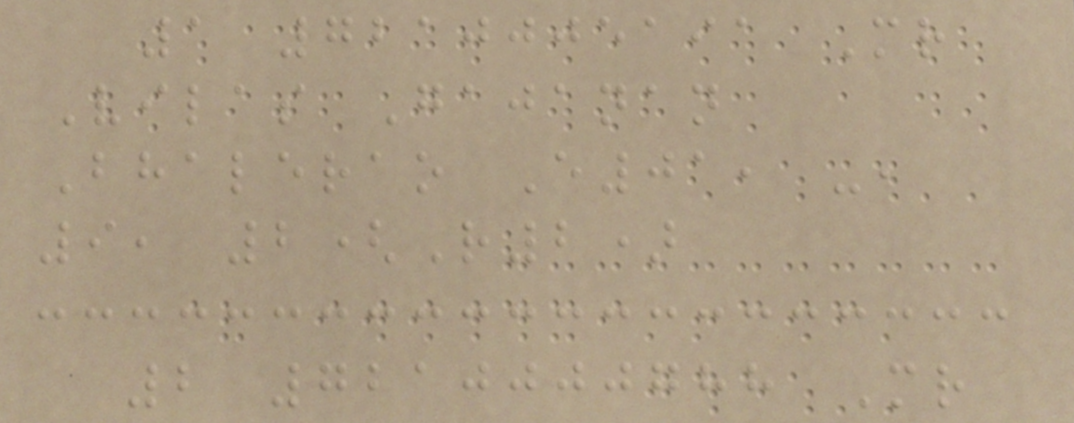1 7210005191 Mr
Vilas Gajanan
Bhalerao E01, -,
9, 2(R2)
2 7210000788 Mr
